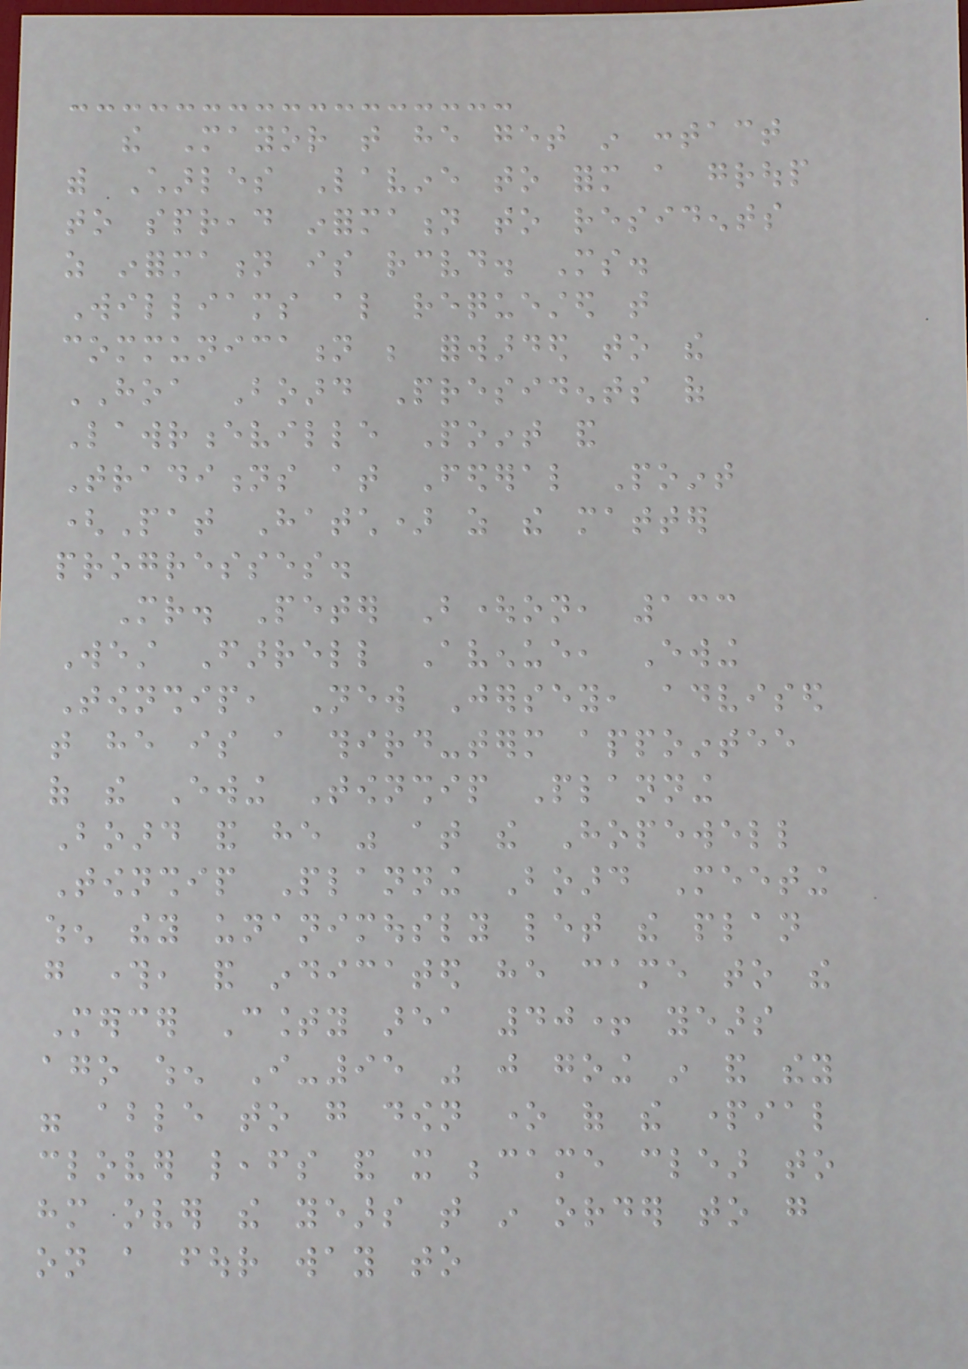the Mayor that he get in contact
with Charles Lavine to form a group
to spread information to residents
as information is received. Ms.
Williams also requested that
communication be forwarded to the
HOA Board Presidents of
Lawrenceville Point and
Traditions at Federal Point
(Pat Hatch) as the matter
progresses.
Mr. Peter Boughton, 133
West Farrell Avenue, Ewing
Township, New Jersey, advised
that he is a third-term appointee
of the Ewing Township Planning
Board and he was at the Hopewell
Township Planning Board Meeting
when they unanimously let the plan
go through, and indicated he came to the
Mercer County area 40+ years
ago when I-95 was just going in and they
were able to go down one of the partial
clover leafs and it became clear to
him over the years that in order to go
on a four way to
